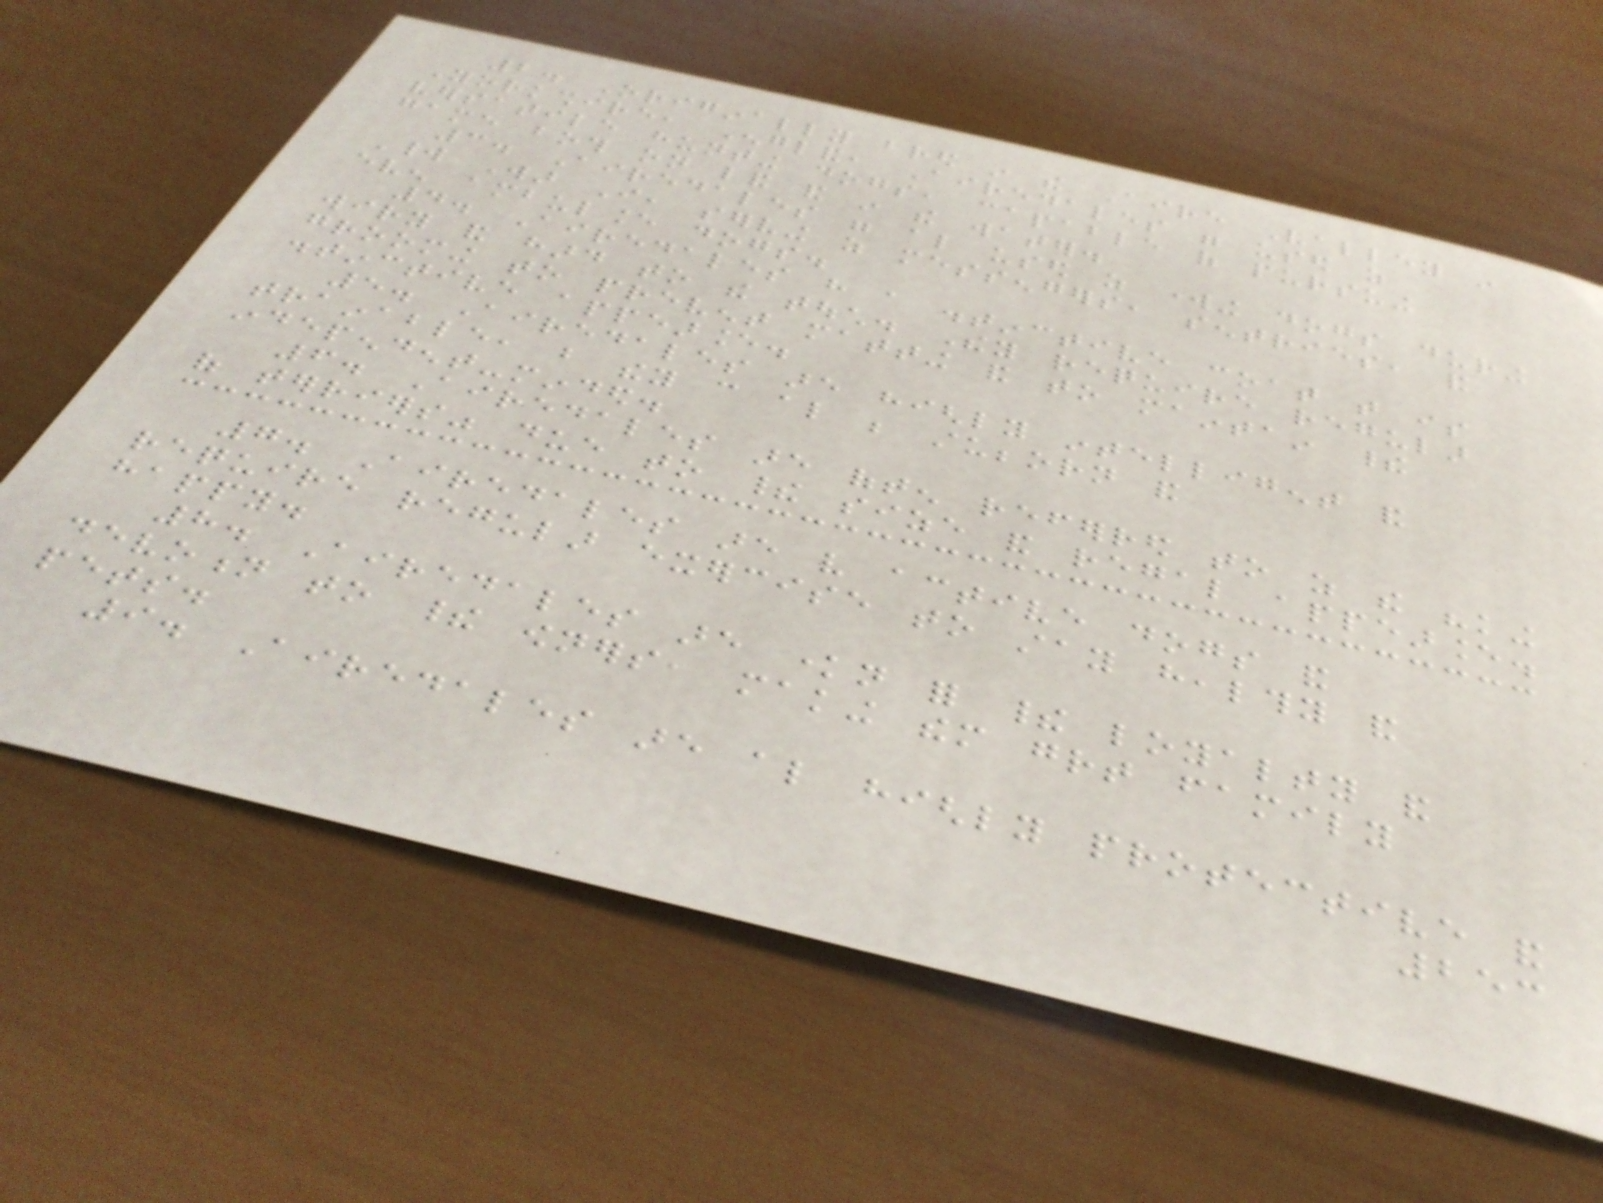2. Originally bred in the Aire Valley in
Yorkshire, England, Airedales were used as
versatile hunting dogs, capable of pursuing
game both on land and in the water.
3. Airedales were also used as working dogs during
World War I, serving as messengers, sentries, and
even ambulance dogs.
4. Airedales have a distinctive coat that is
wiry and hard to the touch. They require regular
grooming to prevent matting and to maintain their
distinctive appearance.
5. Airedales are highly intelligent and
trainable, but they can also be stubborn and
independent-minded.
6. Airedales are often referred to as the "king
of terriers" due to their size and regal appearance.
7. Airedales are very active dogs and
require regular exercise to stay healthy and
happy.
8. Airedales are known for their loyalty and
devotion to their owners, making them great family
pets.
9. Airedales are also highly protective and
253
